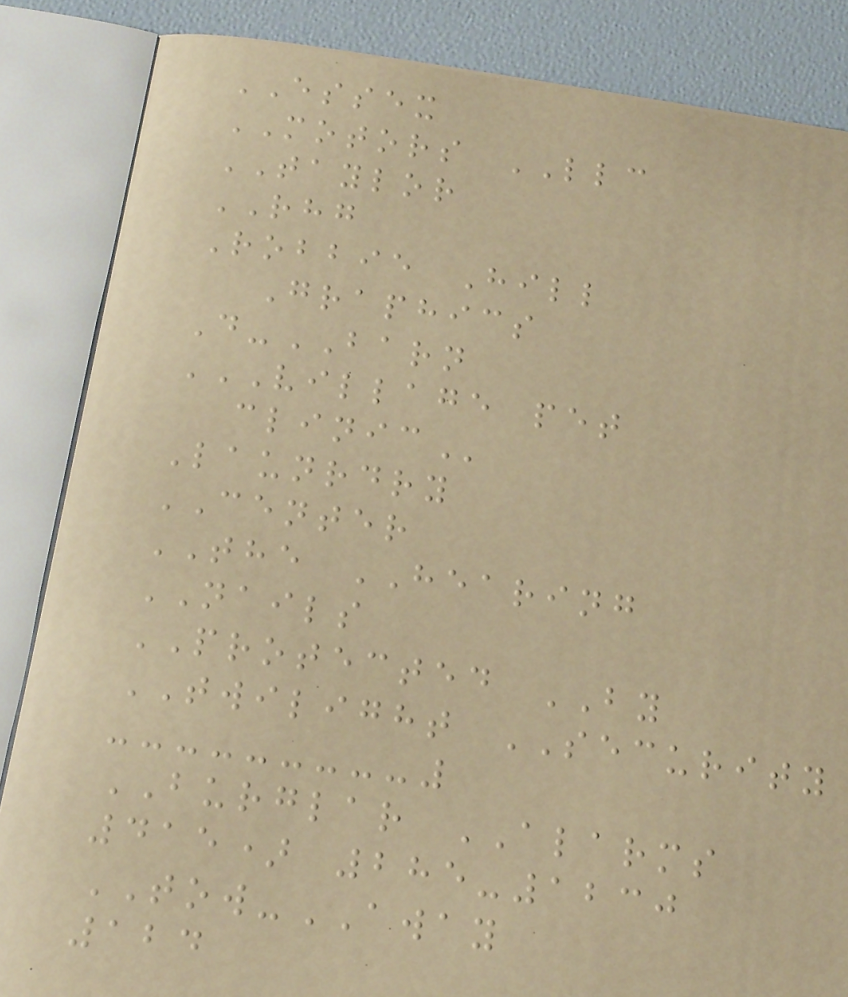ESSEX
MOTORS LLC
TAYLOR
RHG
Robbie Hill
Graphics
D-BARN
VILLAGE PET
CLINIC
Launrdry
CENTER
THE HEARING
NAILS
PROTECTED BY
TWILIGHT SECURITY
BURGLAR ALARMS
415) 285-1230
TOW-AWAY
124
